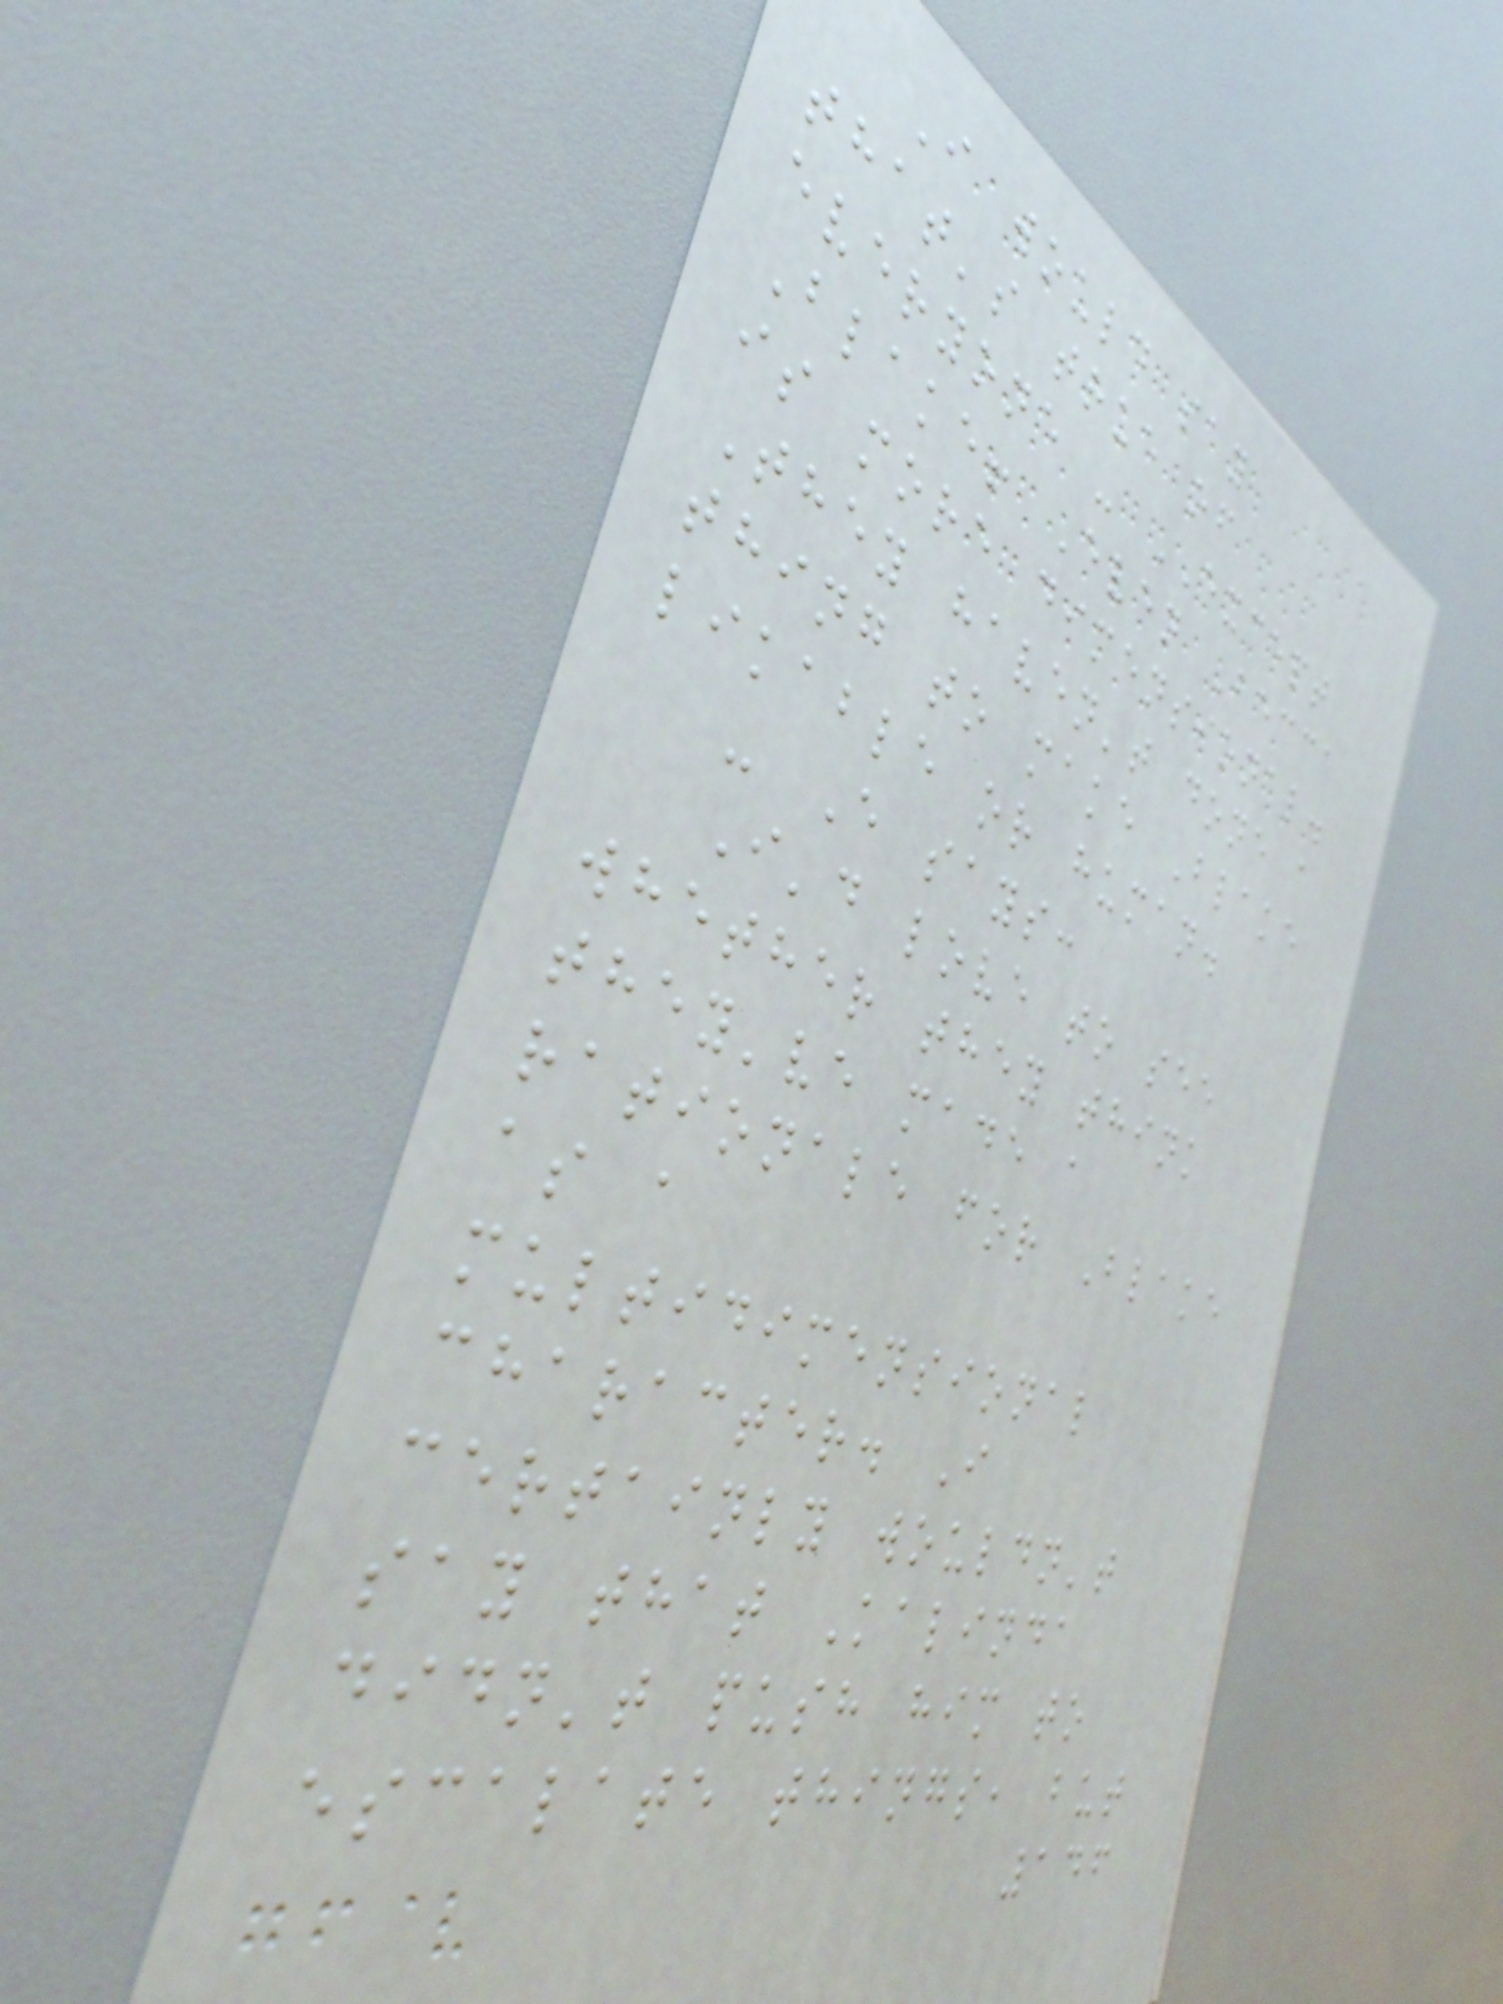I would say
that's true of
everyone - EXCEPT
Blake! Even Becca
is more dimensional.
They haven't done a
thing to make Blake
likable or human.
- E says:
I'd love to see
whether they think
they've made a
rationale for Blake
as a
multidimensional
character. I
certainly wouldn't
say that Kalinda
didn't push him to
escalate things, but
146
